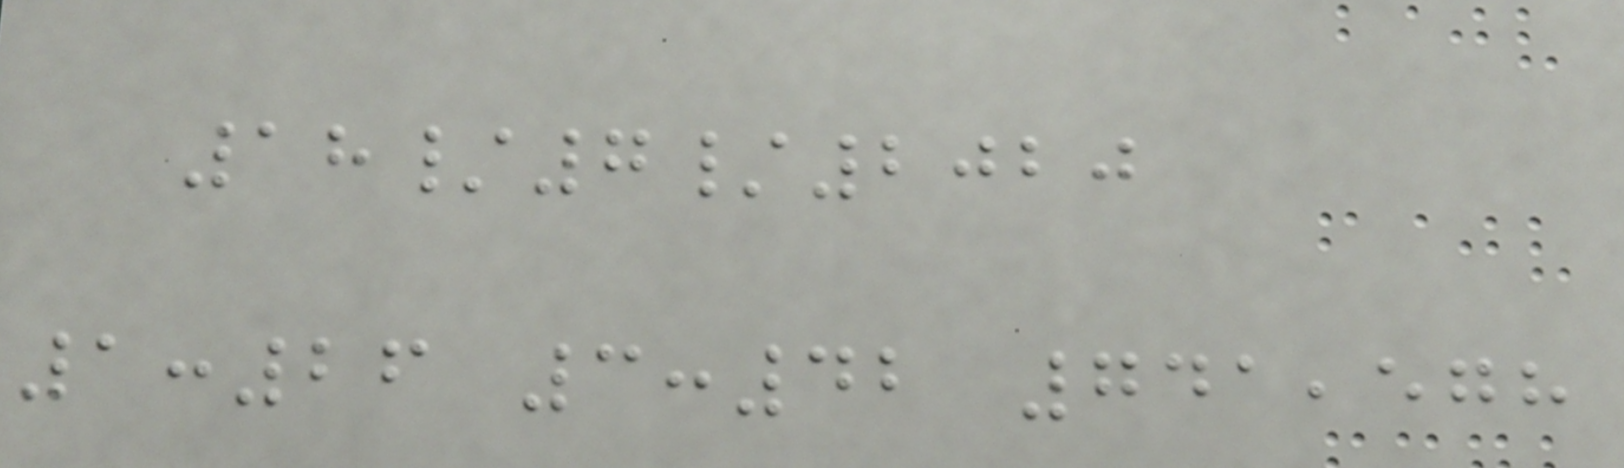18/7/2020
1:26 3:42 741,578
